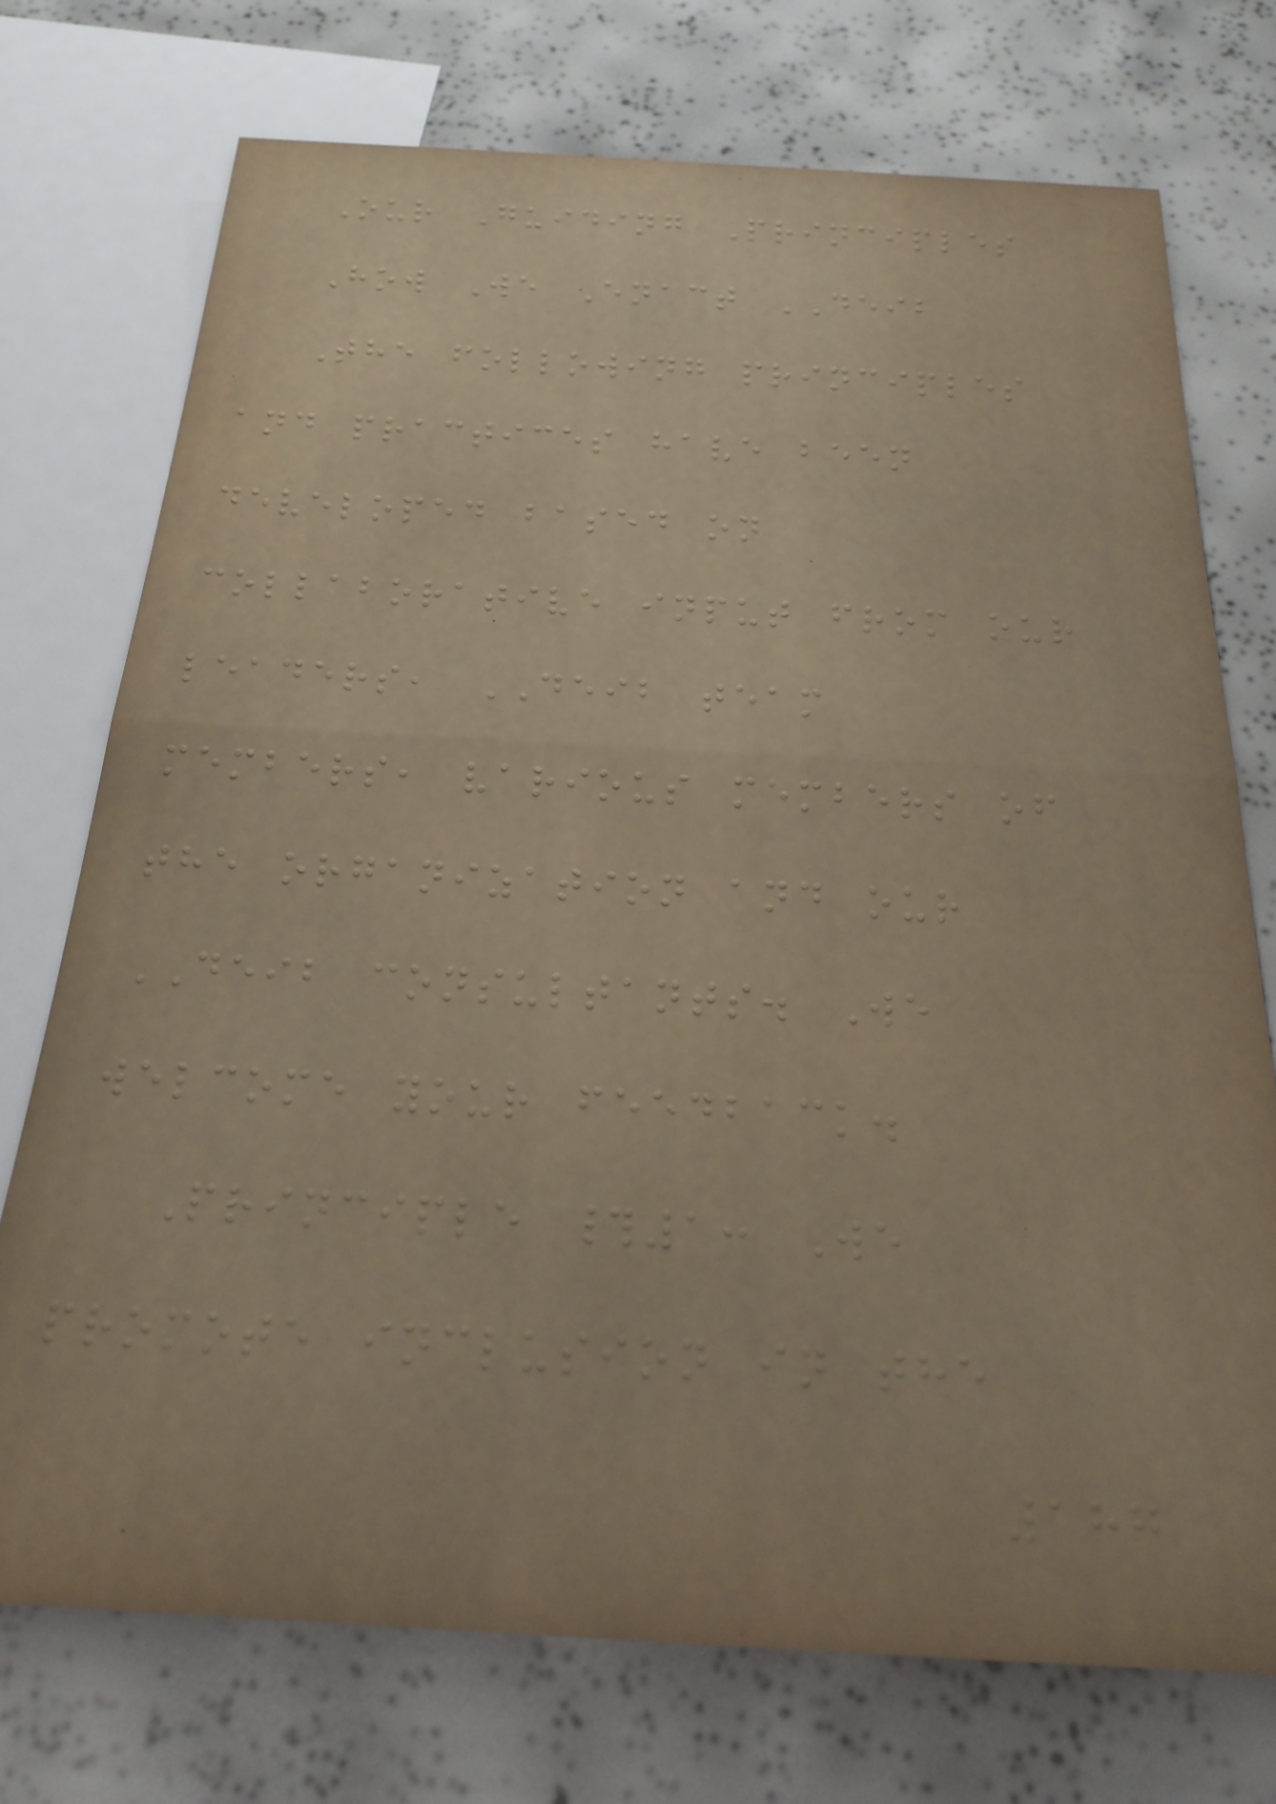Our Guiding Principles
How We Enact DEIB
The following principles
and practices have been
developed based on
collaborative input from our
leaders, DEIB team
members, various members of
the organization and our
DEIB consultants. We
welcome your feedback.
Principle #1: We
promote inclusion in the
187
